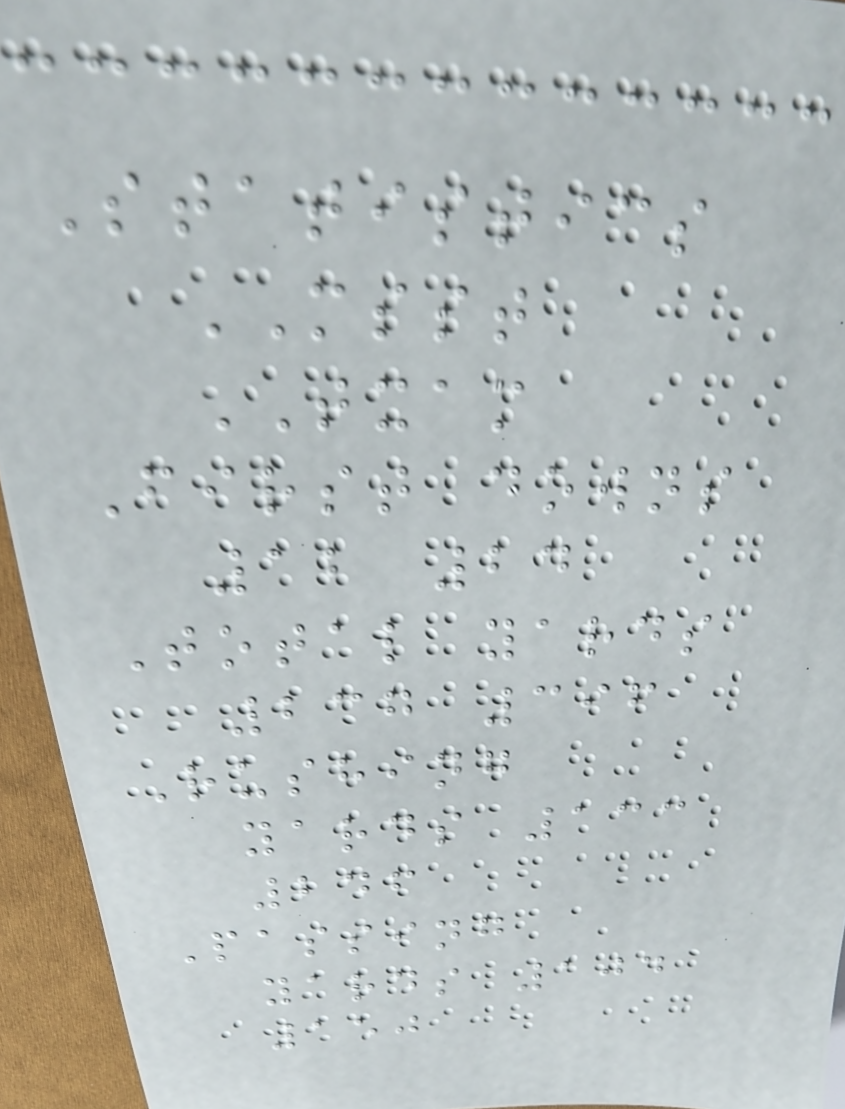Statistics
MSST
TXAM
First downs
12 24
Total yards
237 396
Rushing
yards 133
246
Passing
yards 104
150
